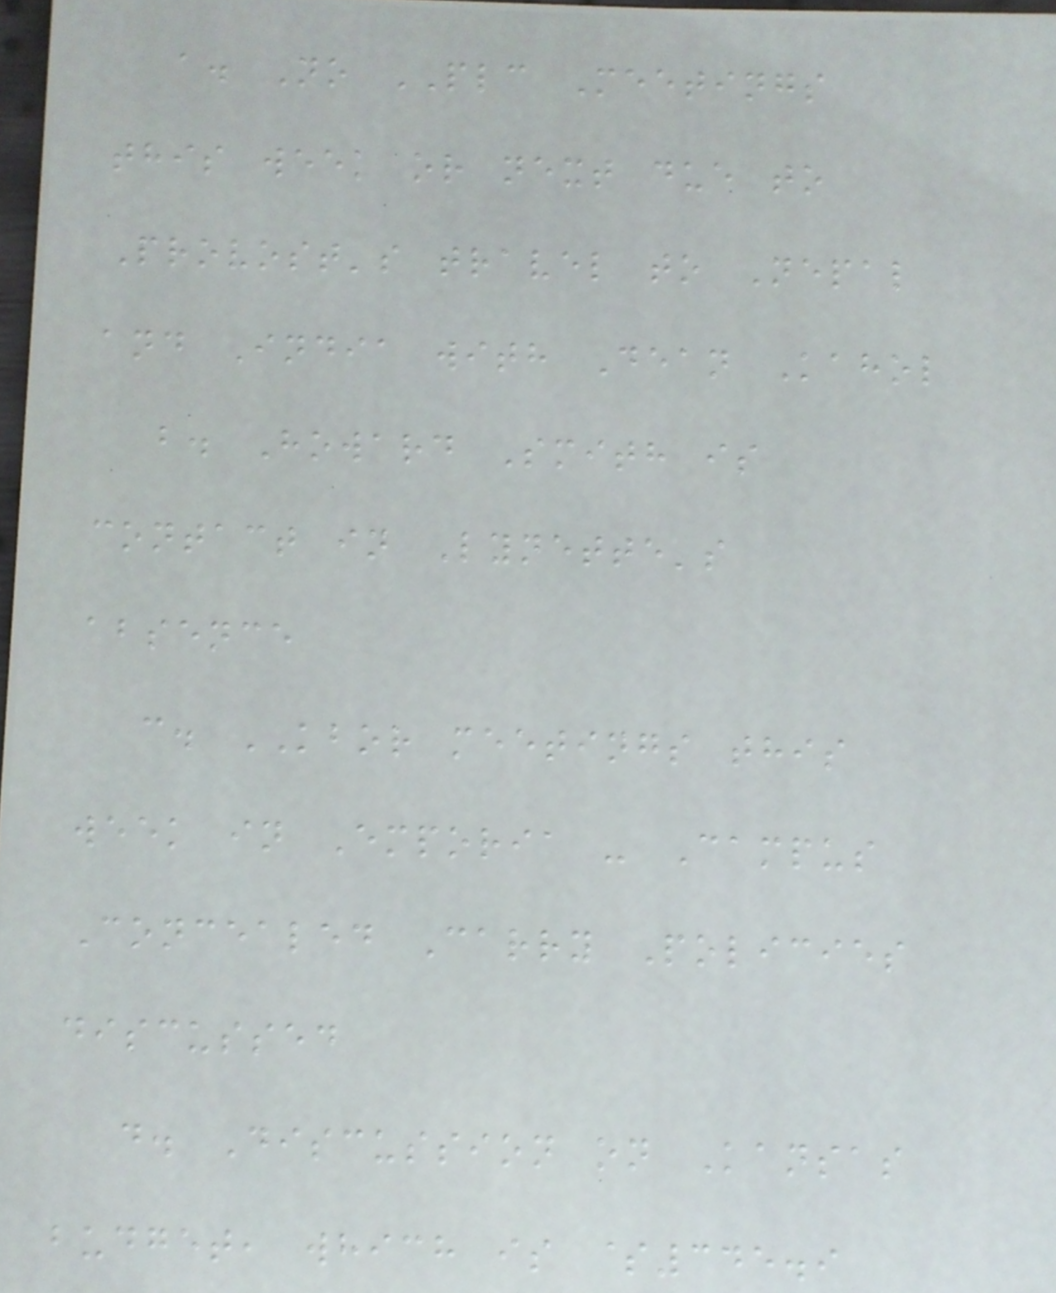a. No PLC Meetings
this week or next due to
Provost's travel to Nepal
and India with Dean Kahol
b. Howard Smith is
contact in Lynette's
absence
c. KBOR meetings this
week in Emporia - Campus
Concealed Carry Policies
discussed
d. Discussion on Kansas
budget, which is $345.9
